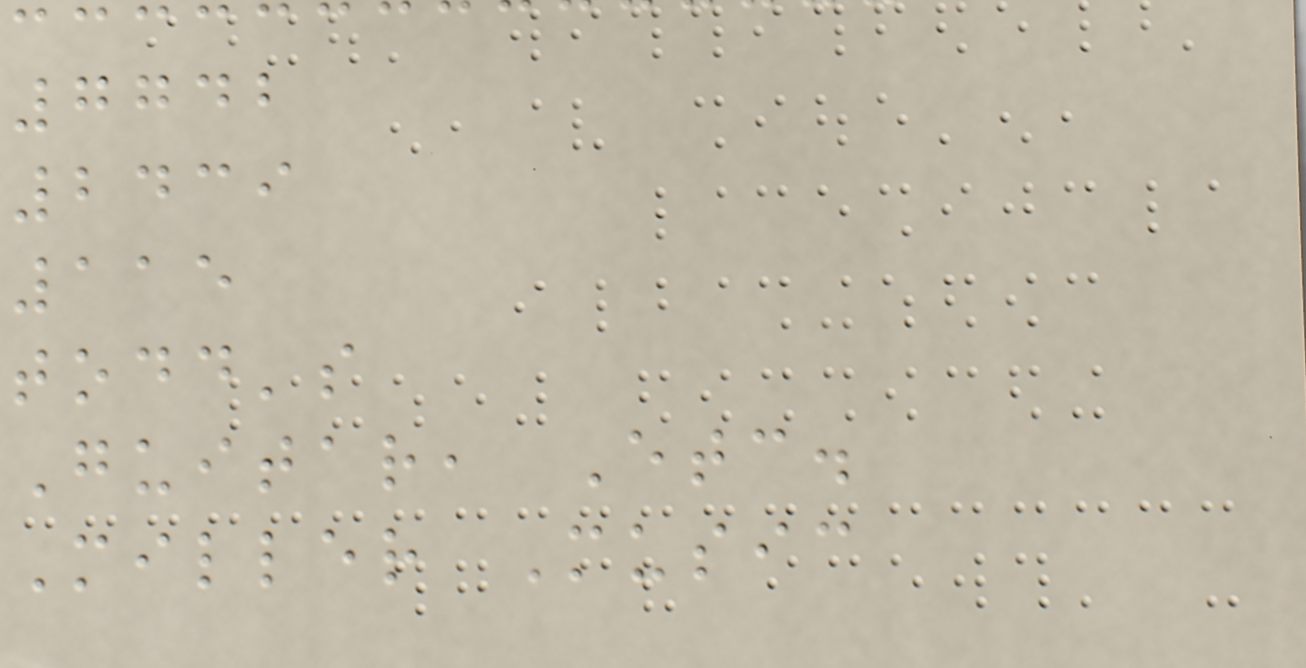7742
2439
115
todd's
Guitar, Etc.
Miller Music
